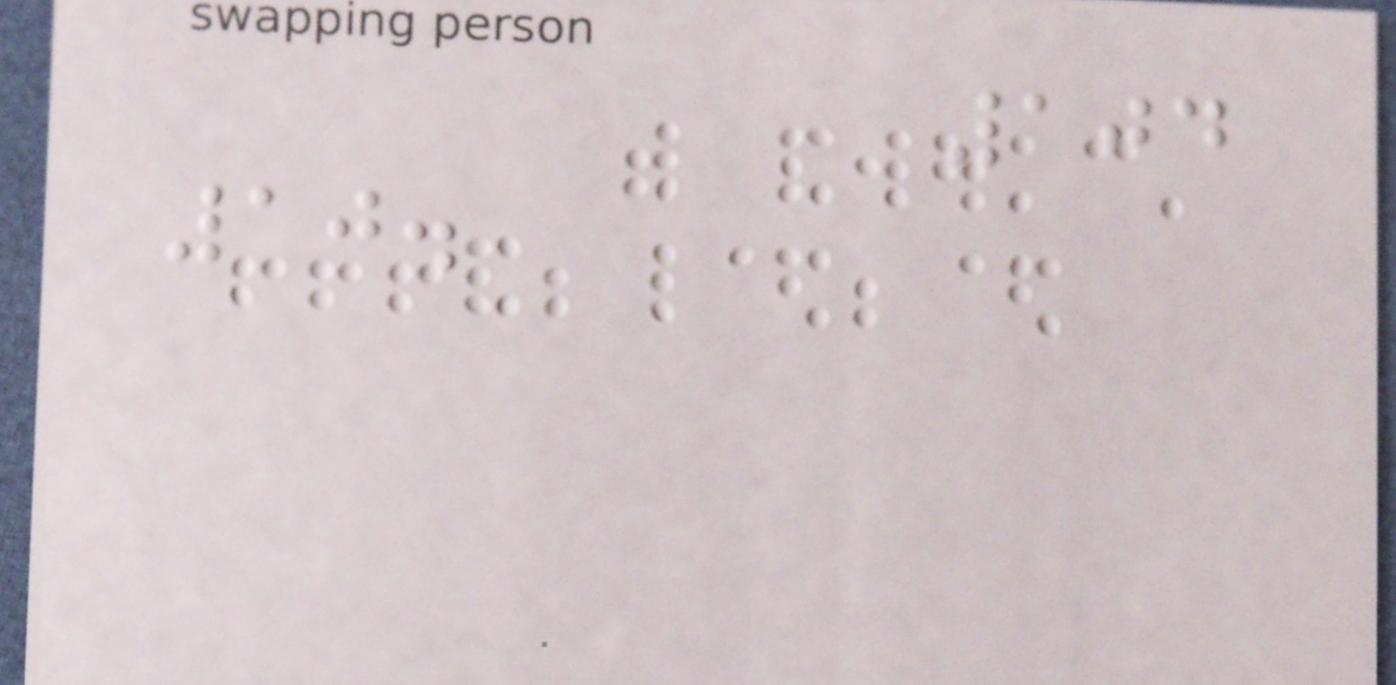104
10.
